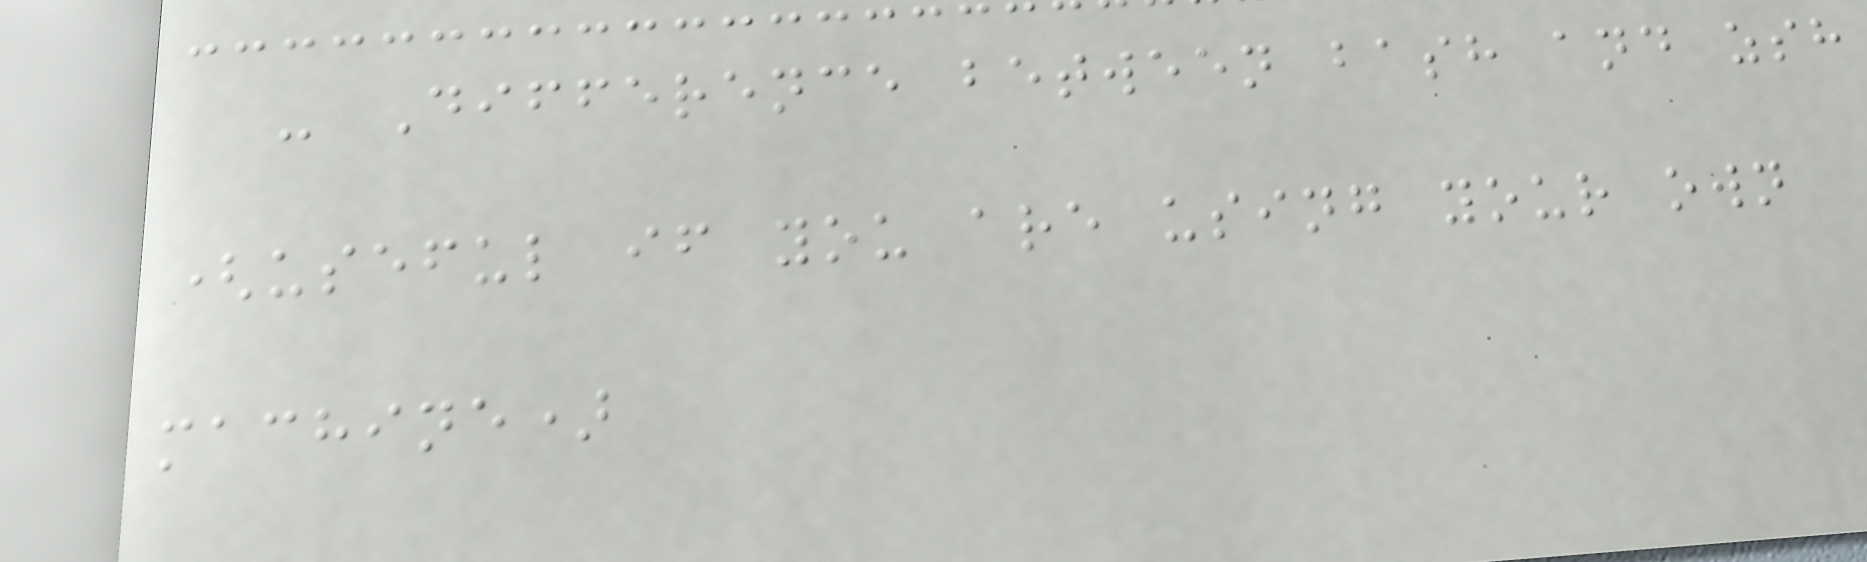- Difference between bash and zsh
(useful if you are using your own
machine)
